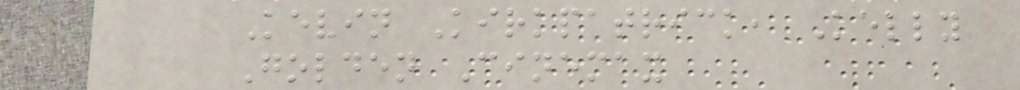Kevin Kirkpatrick, Kelly
Golden Cinemax
